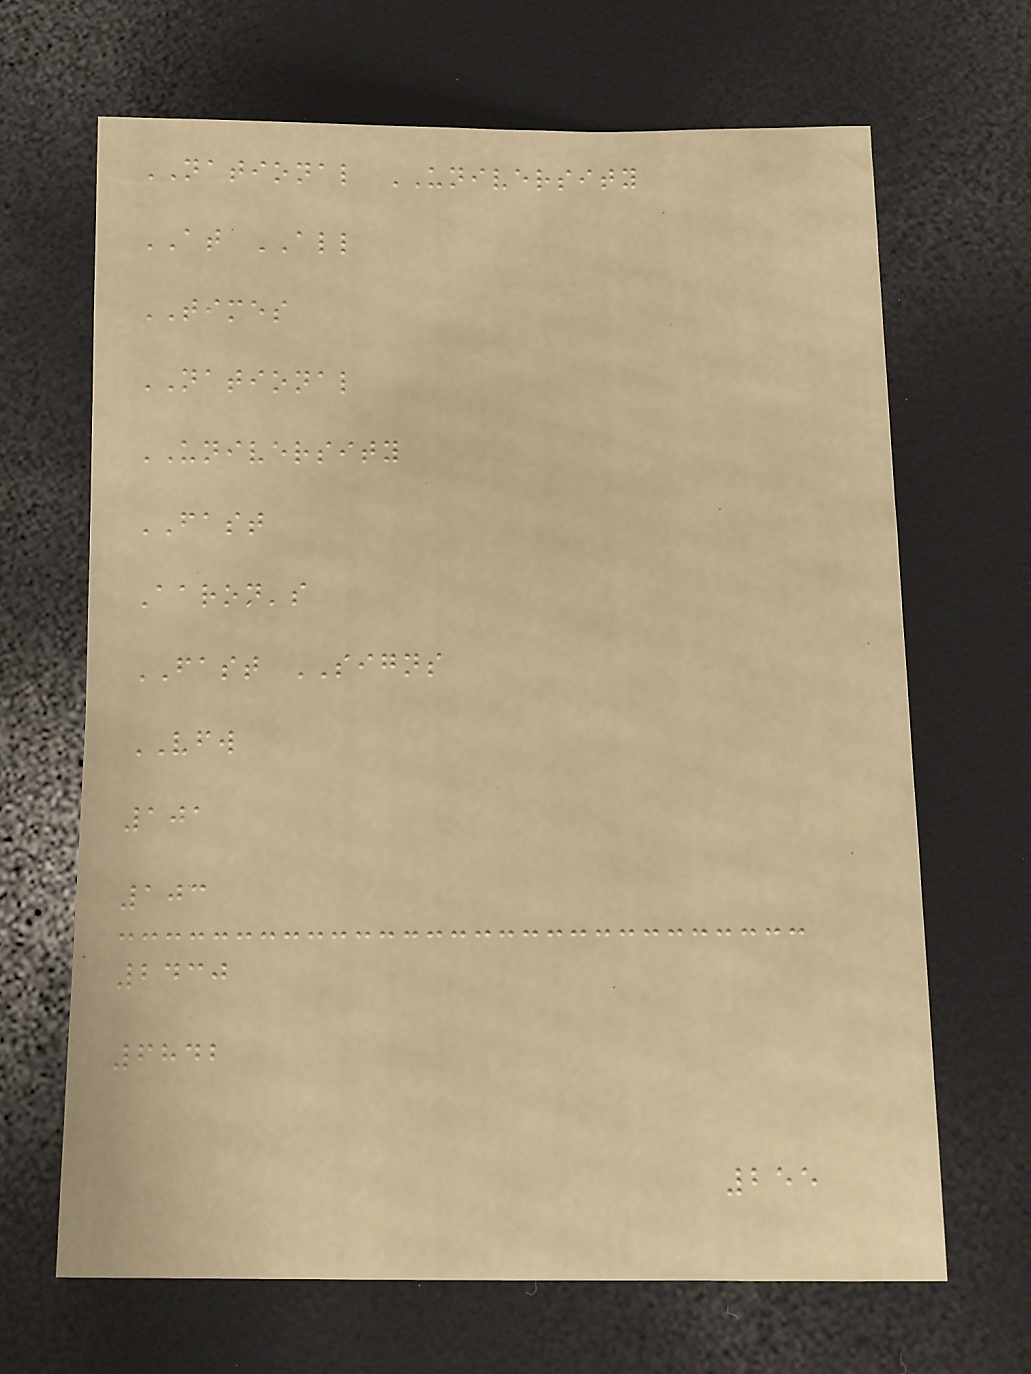NATIONAL UNIVERSITY
AT ALL
TIMES
NATIONAL
UNIVERSITY
FAST
Aaron's
FAST SIGNS
VFW
101
103
2430
6842
255
